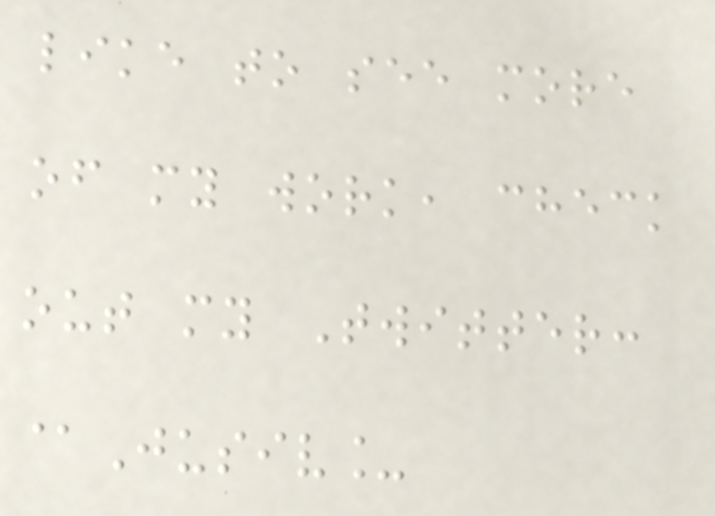like to see more
of my work, check
out my Twitter:
@Jusiv_
